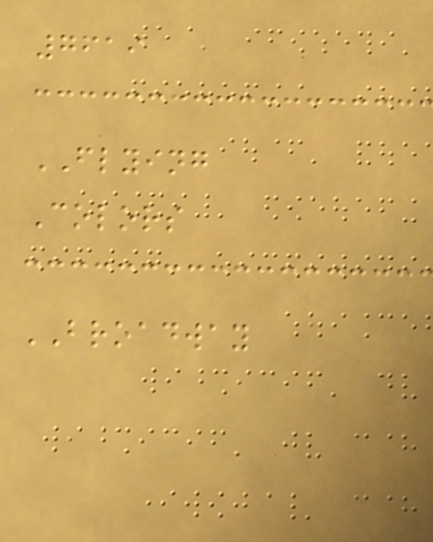7619
FLYING
Colors
BROADWAY
